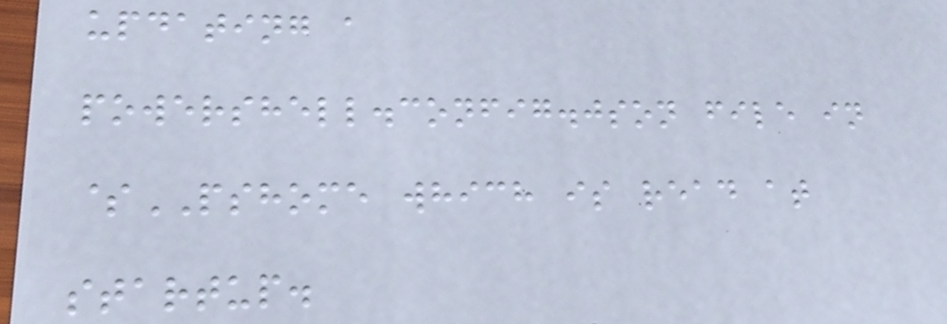updating a
powershell.config.json file in
$PSHOME which is read at
startup.
